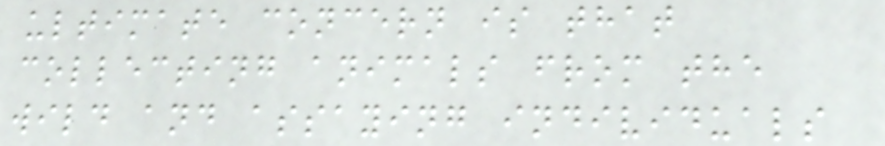ultimate concern is that
collecting animals from the
wild and assaying individuals
